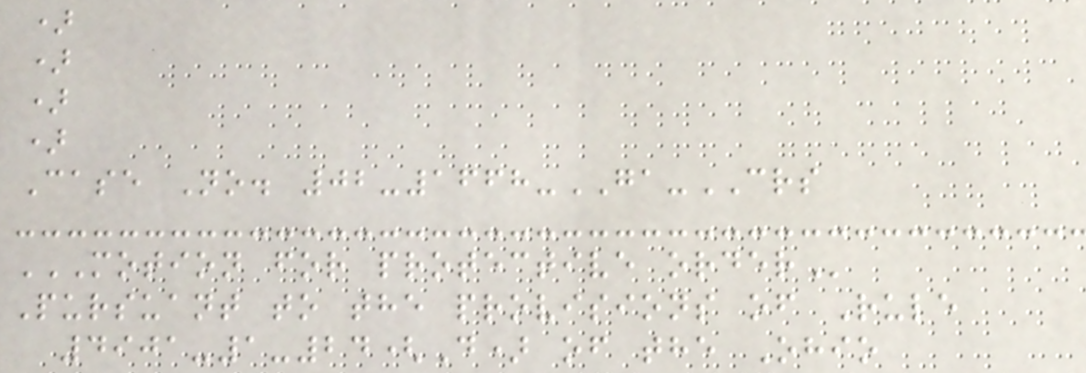)
)
)
)
Case No. 02-1668-GA-CRS
MOTION FOR PROTECTIVE ORDER
Pursuant to the provisions of Rule
4901-1-24(D) of the Ohio
